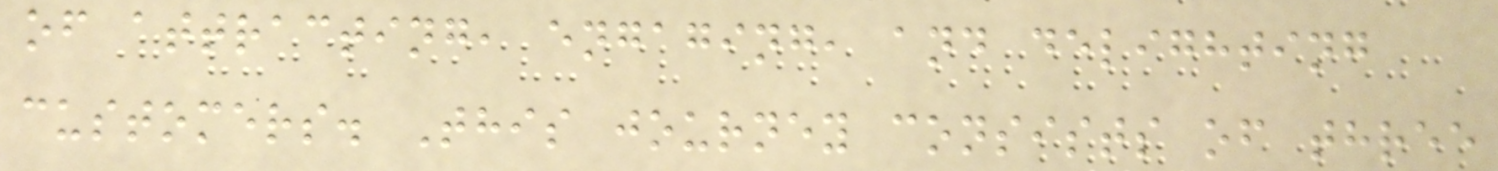of attracting, engaging, and delighting
customers. This journey consists of three
